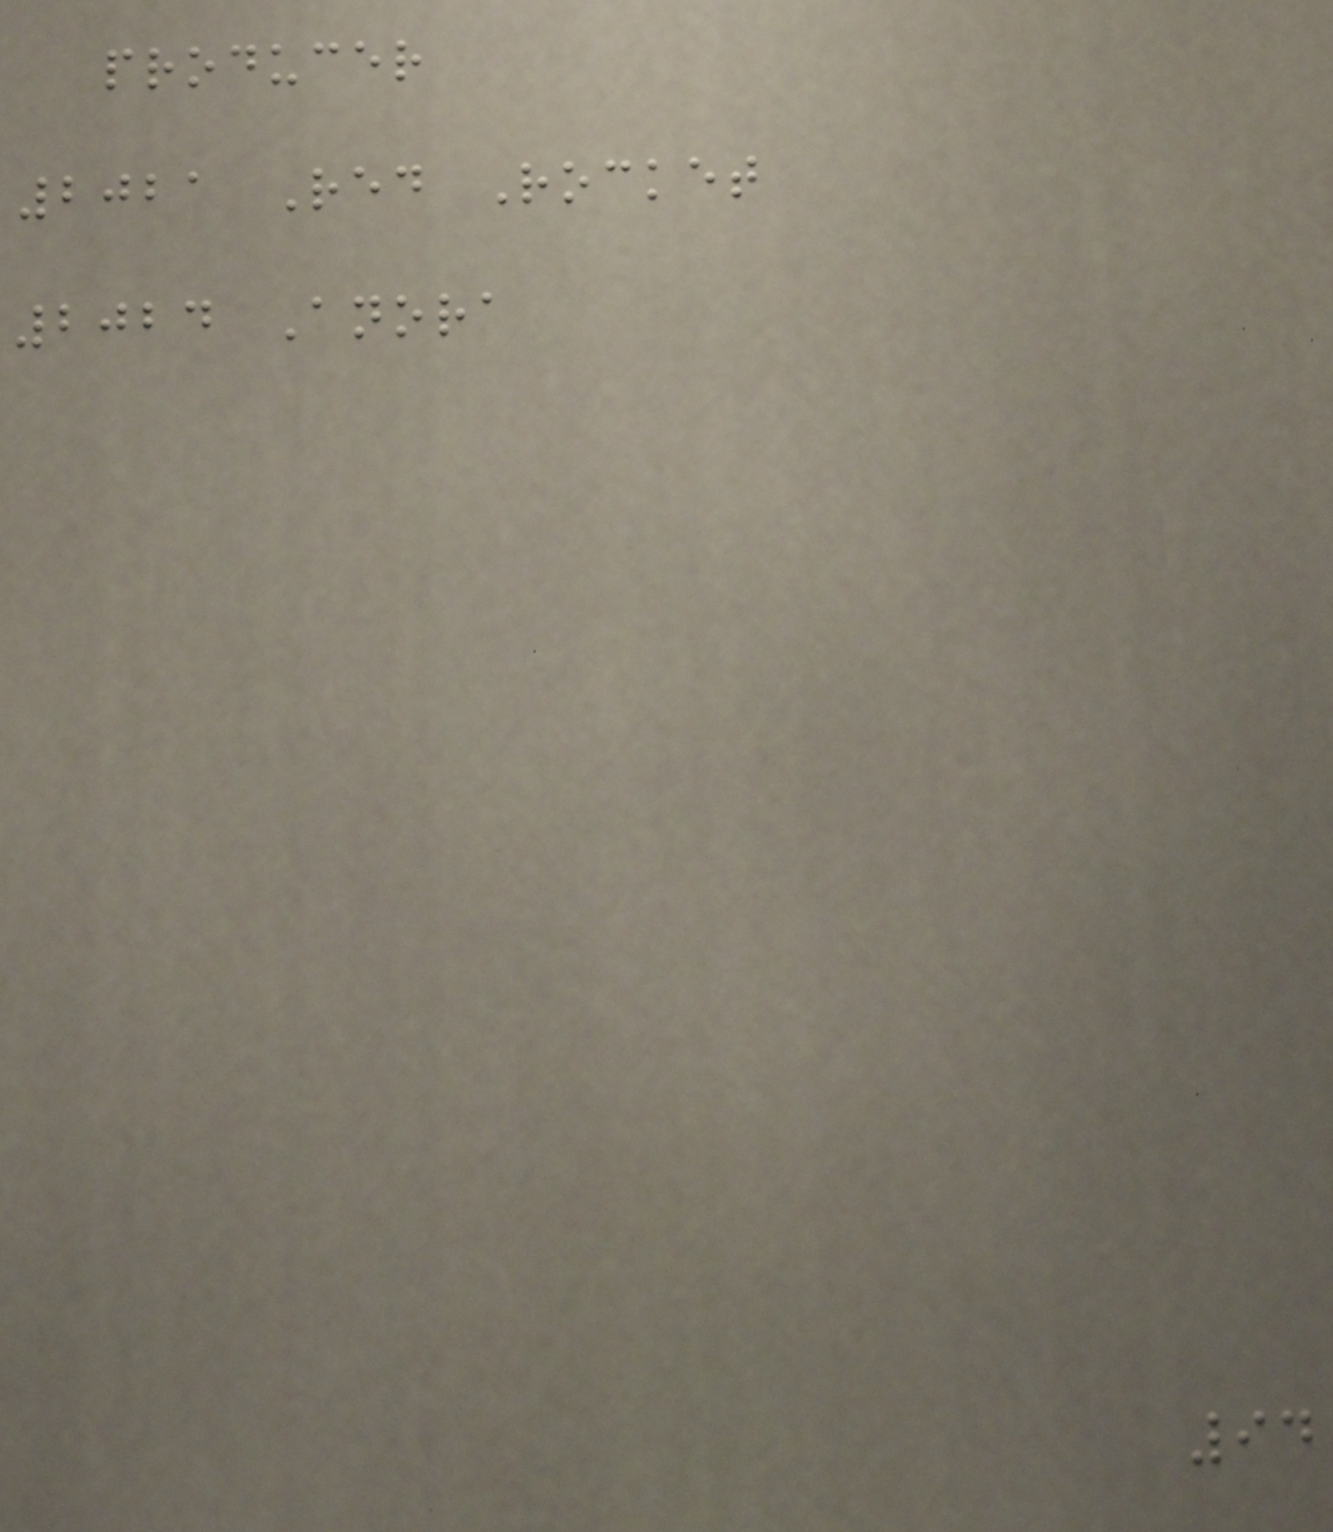producer
2021 Red Rocket
2024 Anora
94
